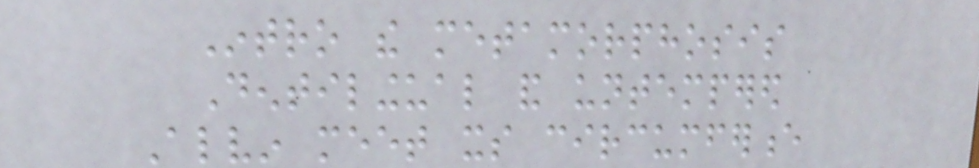Intro the metamorphosis
Dentilingual and untempered
Alvin meet its circumference
